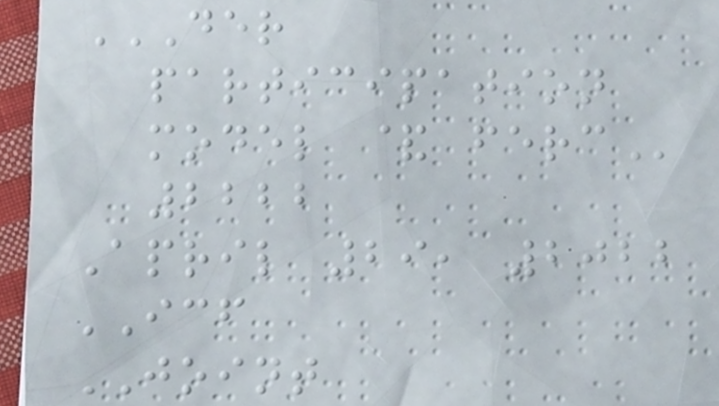DER
PARTICIPATION
MODEL & FERC
2222
April 29, 2022
ICF
JOINT
